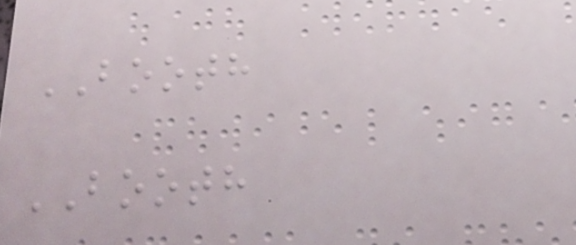BOOTH
BOOTH
